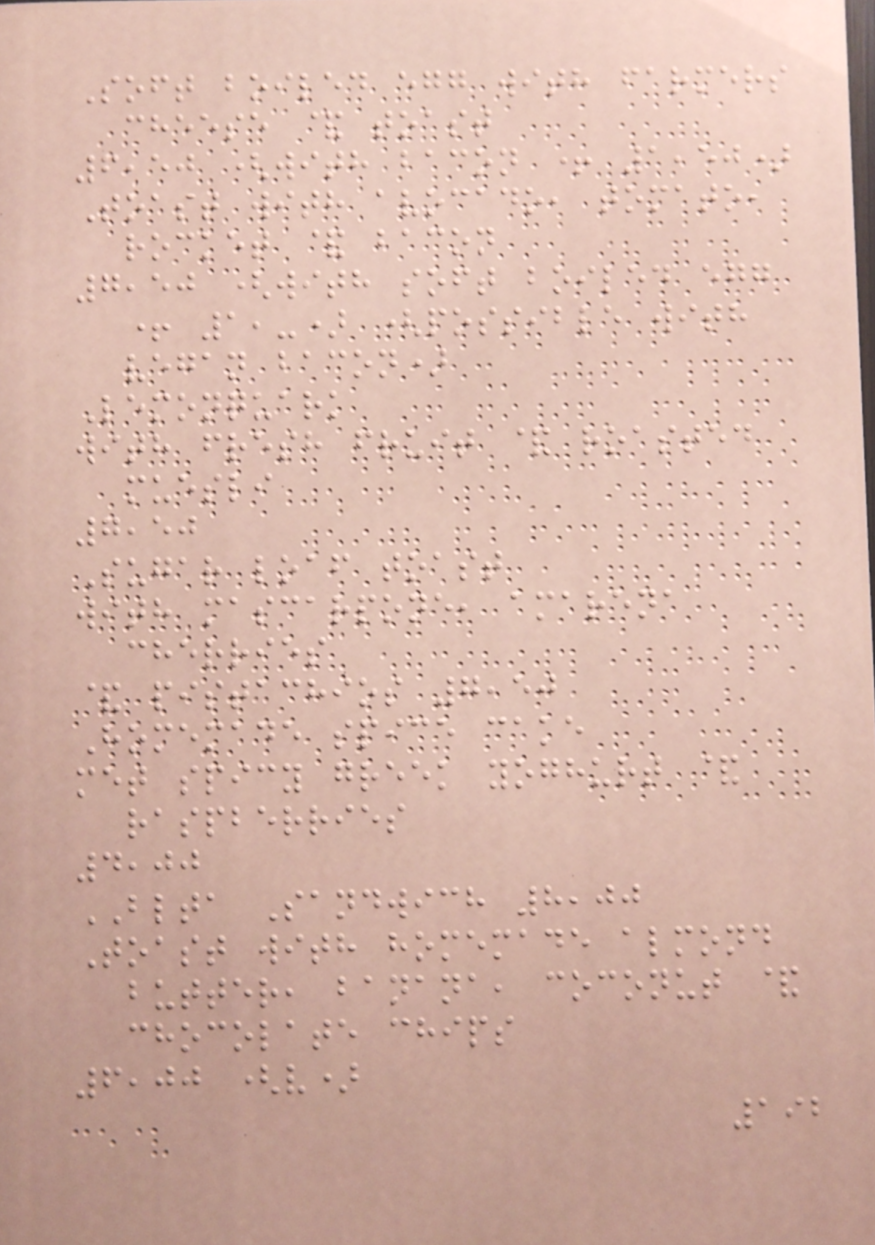Soft boiled egg with farmers
cheese & toast
6,50 (with bacon + 1,50)
Toast with avocado, tomato,
rocket & bacon
7,50 (with soft boiled egg
+ 1,-) (possible with
vegan bacon)
Lemonquark
with fresh fruit & roasted
muesli
7,50
Sugar loaf toast
with mascarpone, amarena
cherries
& pistachios 7,50
Homemade spice cake
met spicy greek yoghurt &
raspberries
4,00
BLTA Sandwich 8,00
Toast with homemade almond
butter, banana, coconut &
chocolate chips
6,00 (v)
192
